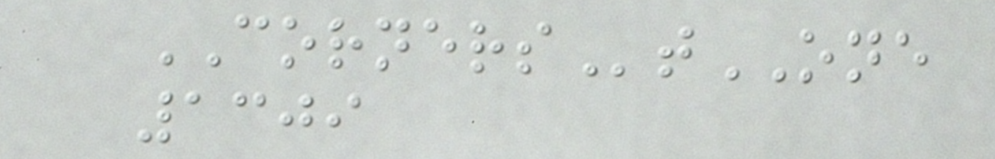CORNERStONE
1309
